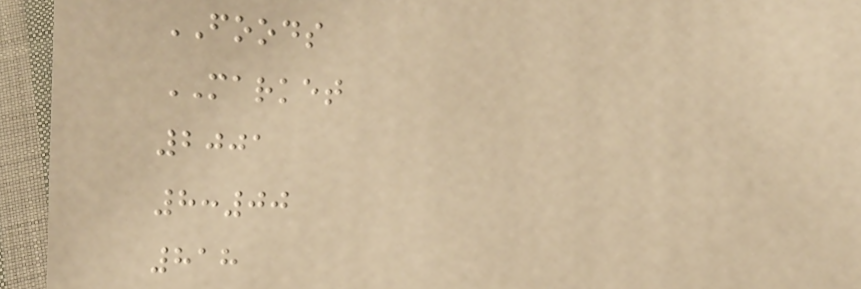FOODS
MARKET
2001
8:00
818
